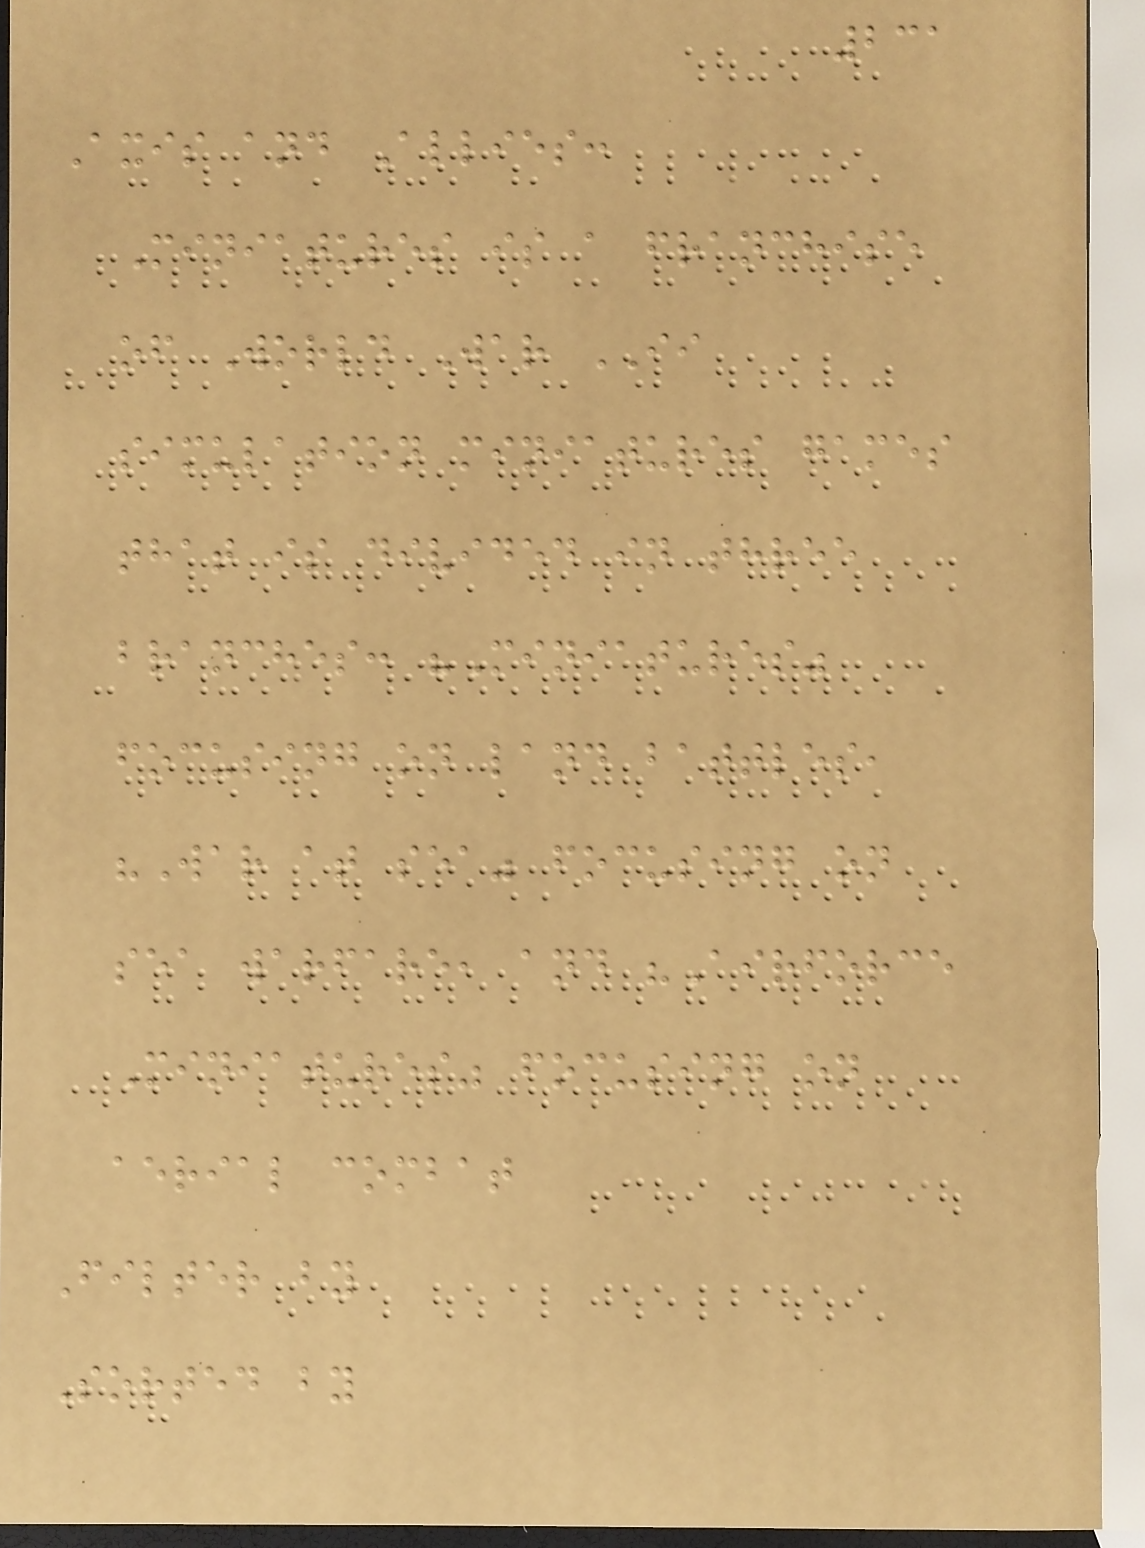231
Axis and Allies:
Miniatures is a franchise
of World War II
simulation miniatures games
that is divided in three
branches: "Miniatures"
focusing on land battles,
"War at sea" focusing on
sea warfare, and "Airforce
Miniatures" focusing on
aerial combat
Filter by
Sorted by
